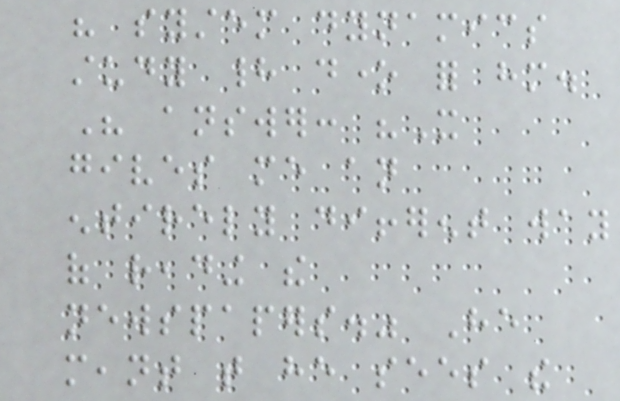his system dynamics
study had done for him.
His answer: "It
gives me an
entirely different way
of reading the
newspapers." He
meant that he sees the
